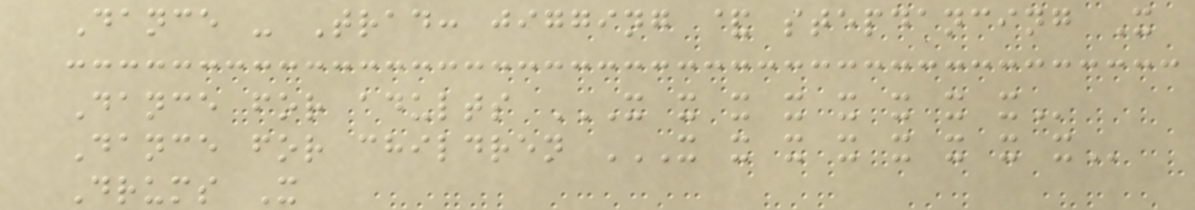Dance - Trad: jigging & stepdancing X
Dance for adults X X X X X X X X
Dance for children X X X X X X X X
Drums X
